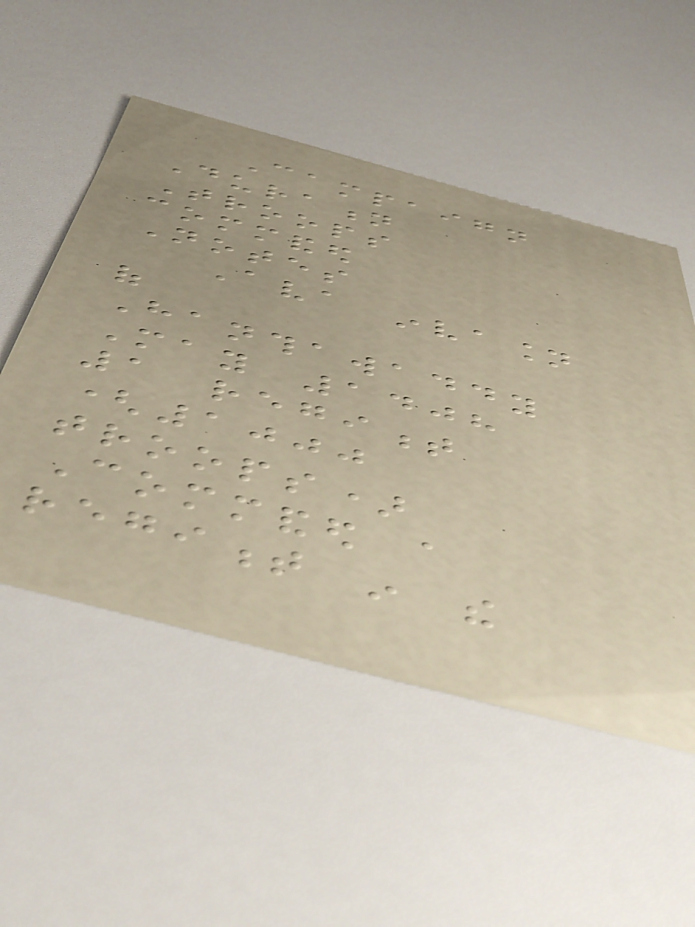Campaign
Duration
Troops
commanded
Notes
Ava invasion
of
Hanthawaddy
May 1408
1 regiment
(1000
troops)
Commanded a
regiment in the
